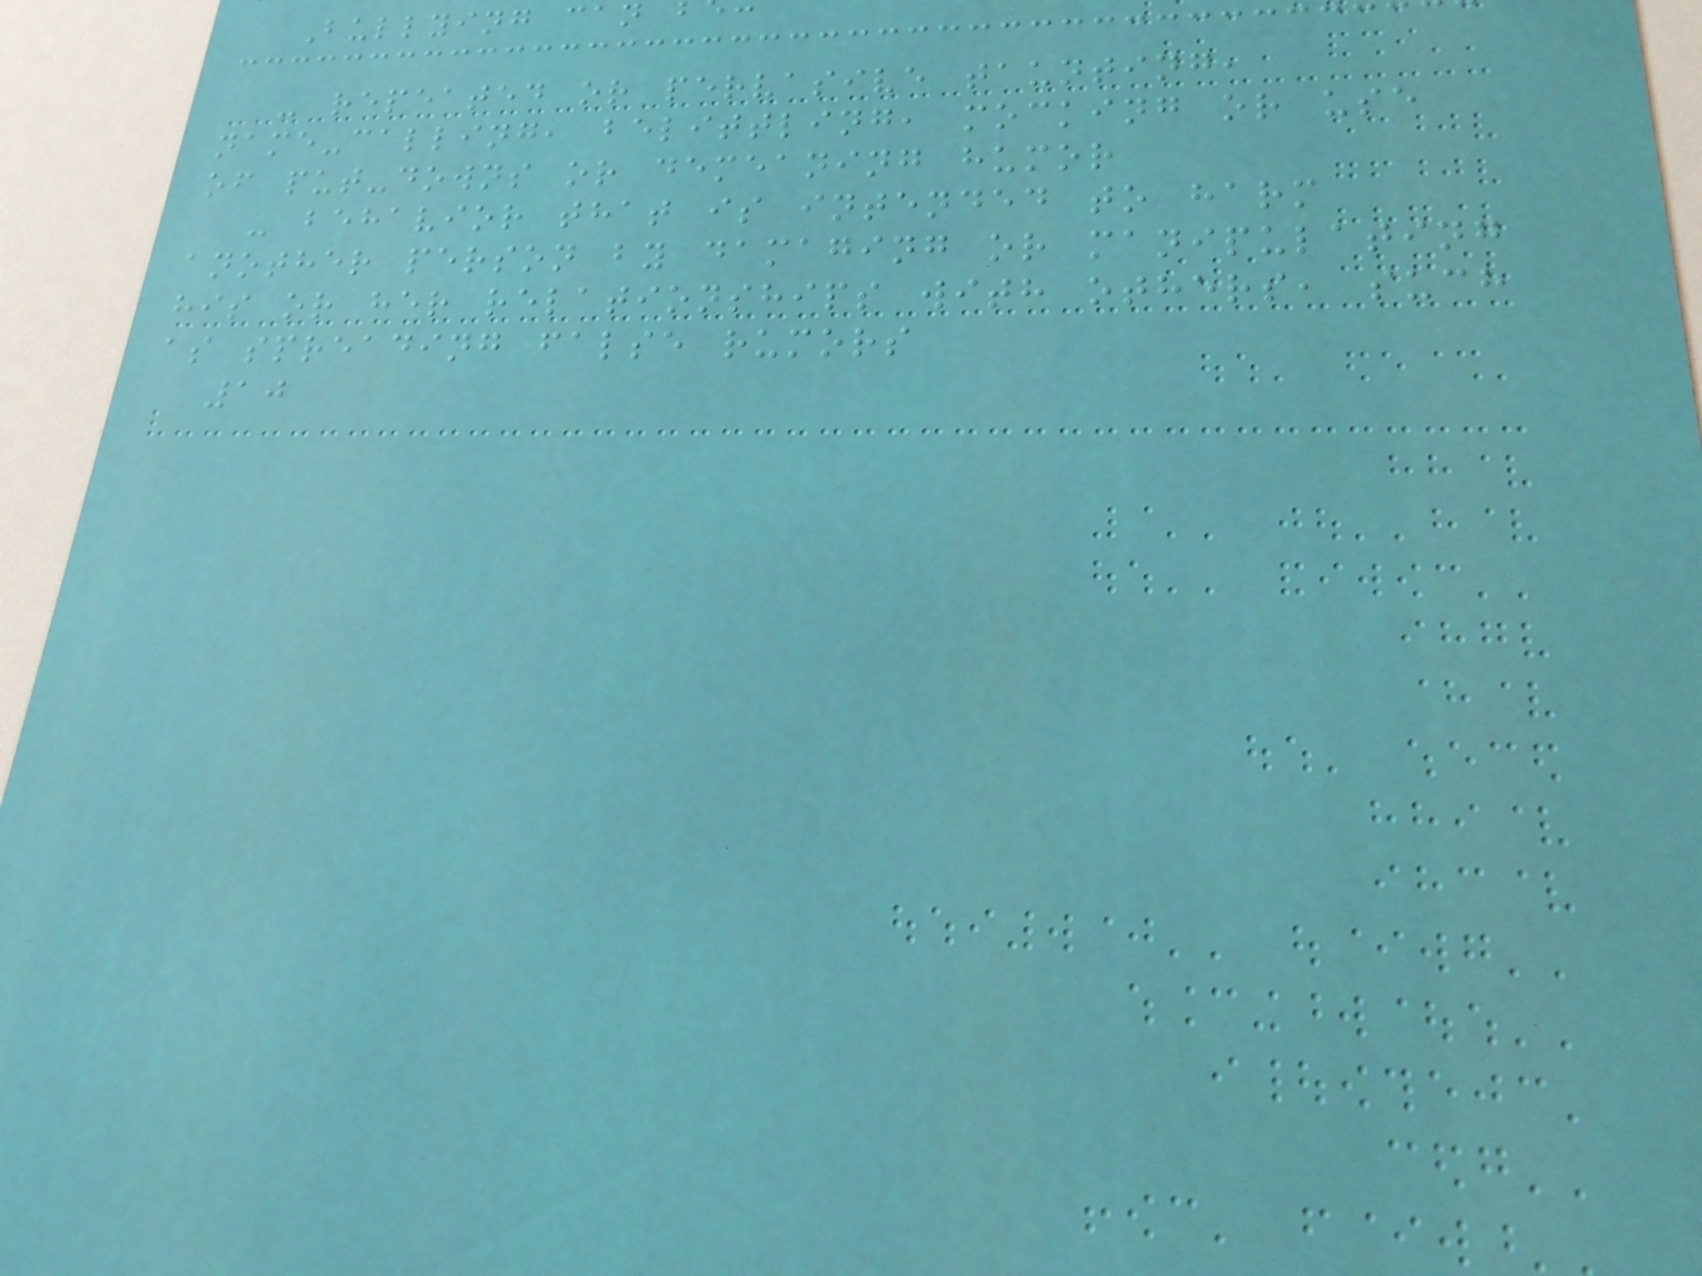Bullying can
- repeated or pervasive taunting,
name-calling, belittling, mocking or use
of put-downs or demeaning humor
- behavior that is intended to harm
another person by damaging or manipulating
his or her relationships with others, such
as spreading false rumors
10
